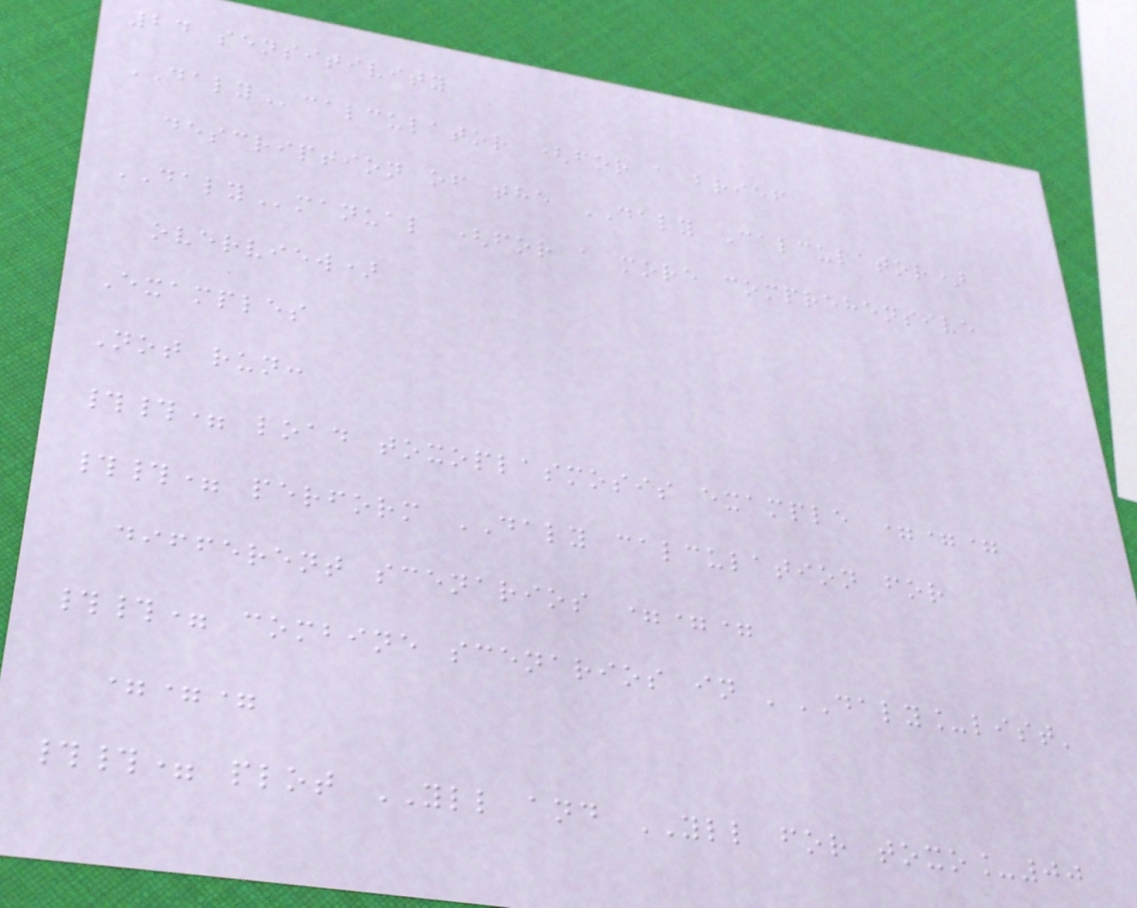24 sensitivity
DALYcalculator (for a brief
description of the DALY Calculator)
DALYmanual (for a more comprehensive
overview)
Examples
Not run:
##= load toxoplasmosis example ===
##= perform DALY calculation for
different scenarios ===
##= combine scenarios in 'DALY_list'
===
##= plot YLL and YLL for toxo_00
